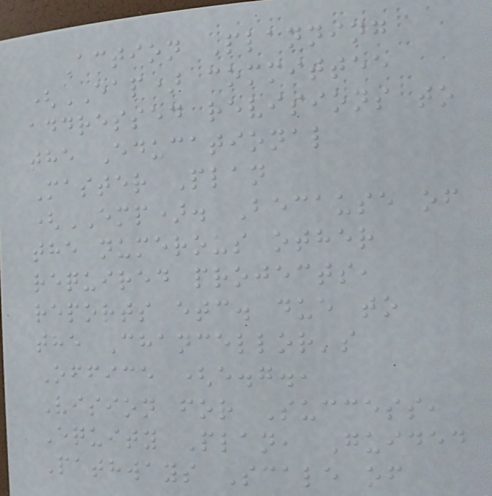Action Planning
(EAP) committee
addressed revisions to
the Educational
Master Plan
(EMP). Because of
the numerous other
required projects,
reports etc. due to
the Chancellor's
Office (e.g.,
Vision for Success,
Equity Plan, Guided
Pathways Scale of
